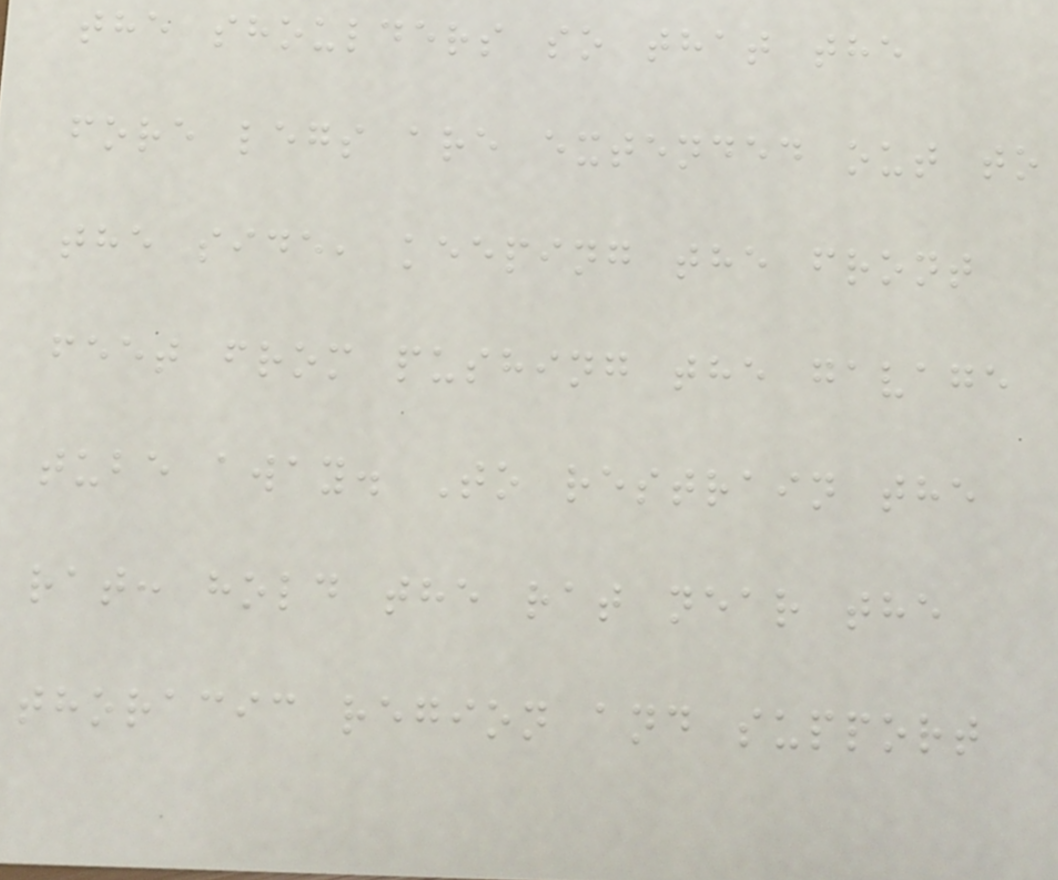the shoulders so that the
fore legs are extended out to
the side, keeping the front
feet from pushing the gavage
tube away. To restrain the
rat: hold the rat near the
thoracic region and support
